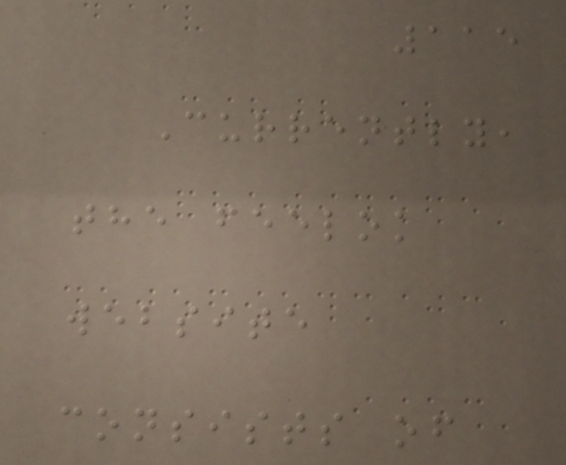115
Currently,
the feelok
website
consists of
